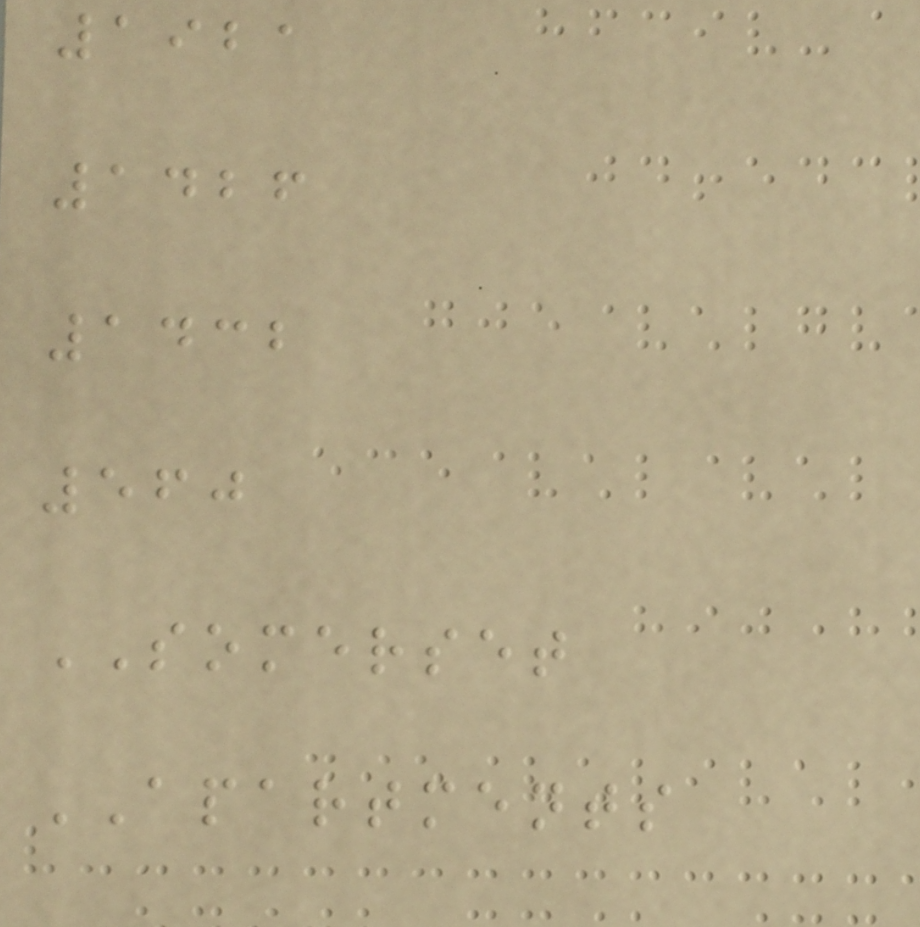1921
1426
1432
560
SOMERSET
APARTMENTS
